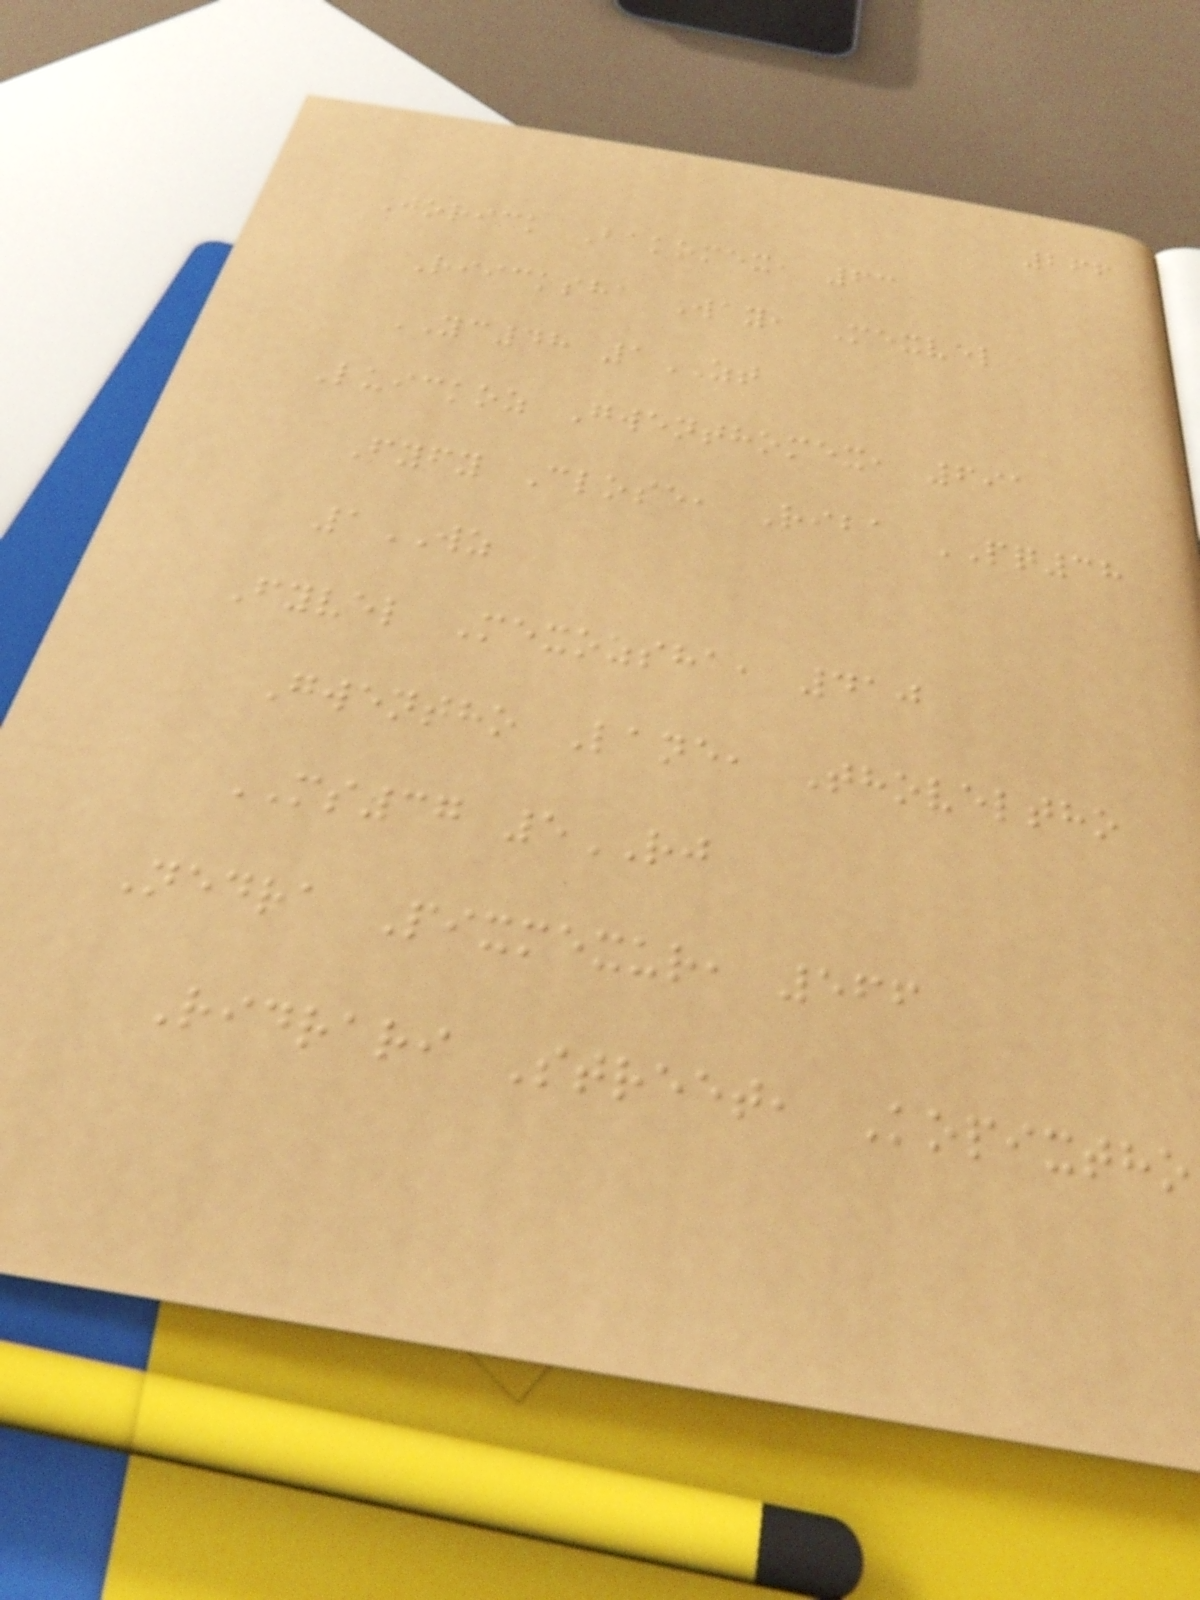266
Jorick Bakomex, 63
Riicksha Way, Mexvel
YC48 1ZT
Luickoz Gwenthomex, 691
Fyfy Close, Riba PQ38
1WZ
Fyvel Mexozsha, 410
Gwentho Lane, Thoveltho
MS37 5RJ
Nedra Pixmexur, 566
Ridrari Street, Kopixtho
